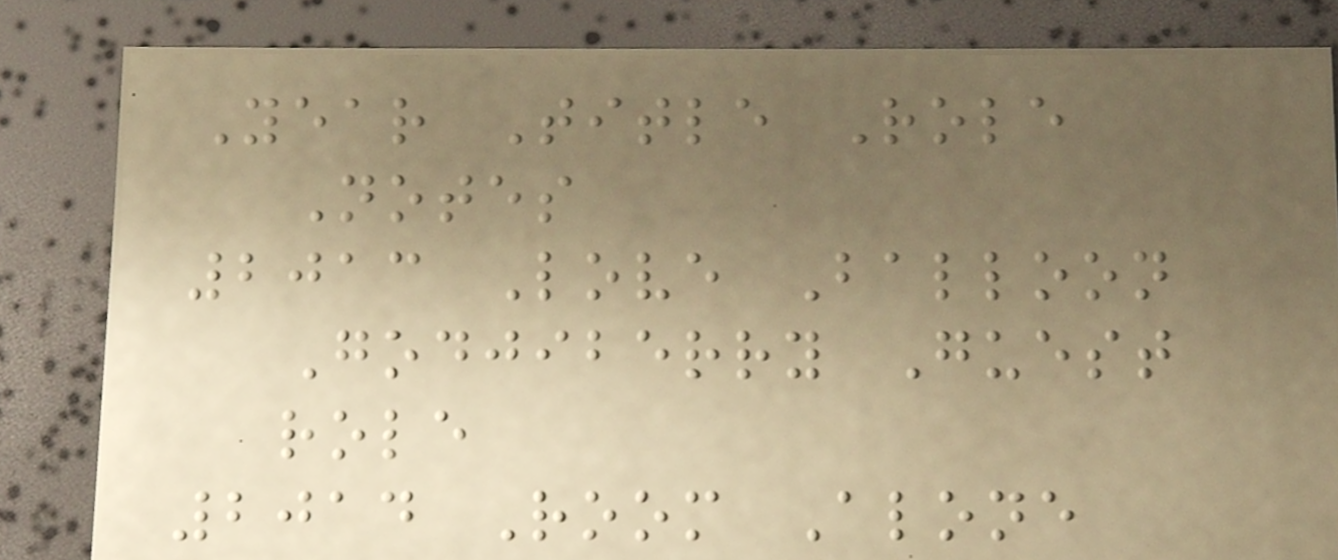Year Title Role
Notes
2013 Love Balloon
Godjiberry Guest
role
2014 Room Alone
